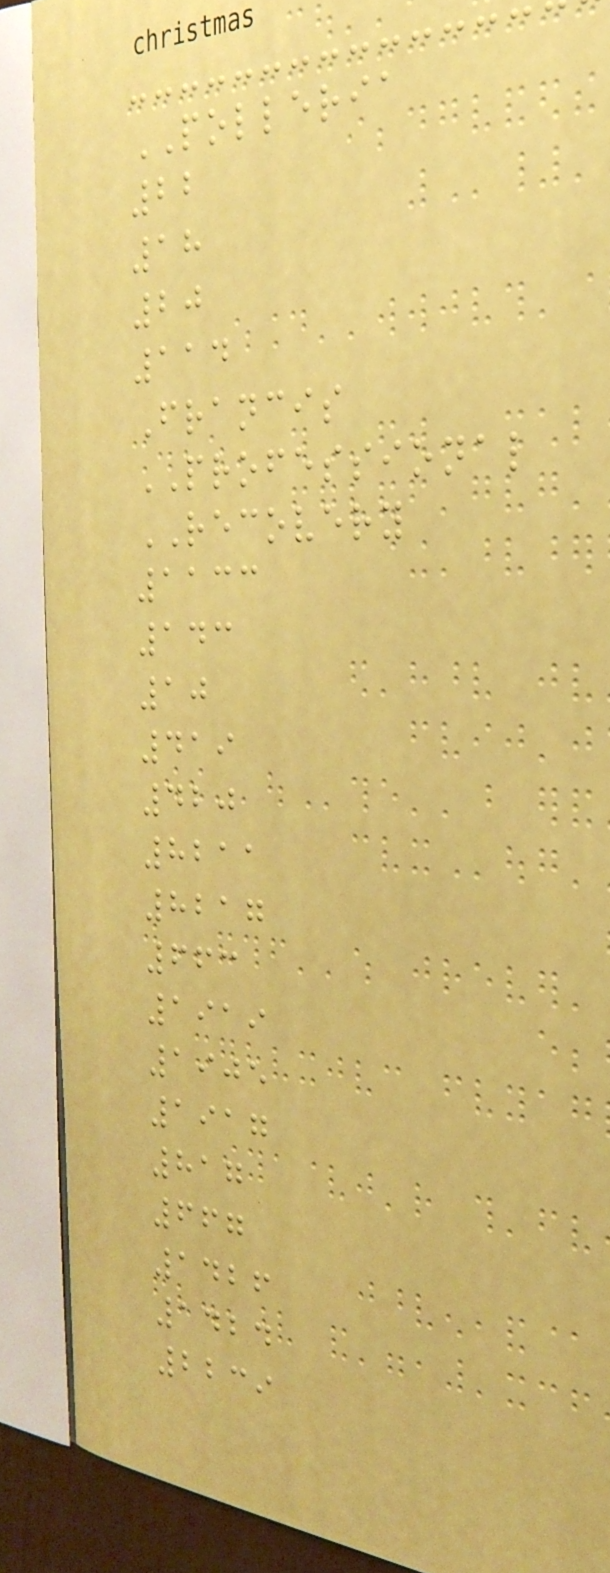POLLERIA
22
18
20
114
Francis
PROFESSIONAL
RECOVERY
1133
143
10
419
420
8211
8217
663
1919
1905
1917
817
667
1426
1424
2239
